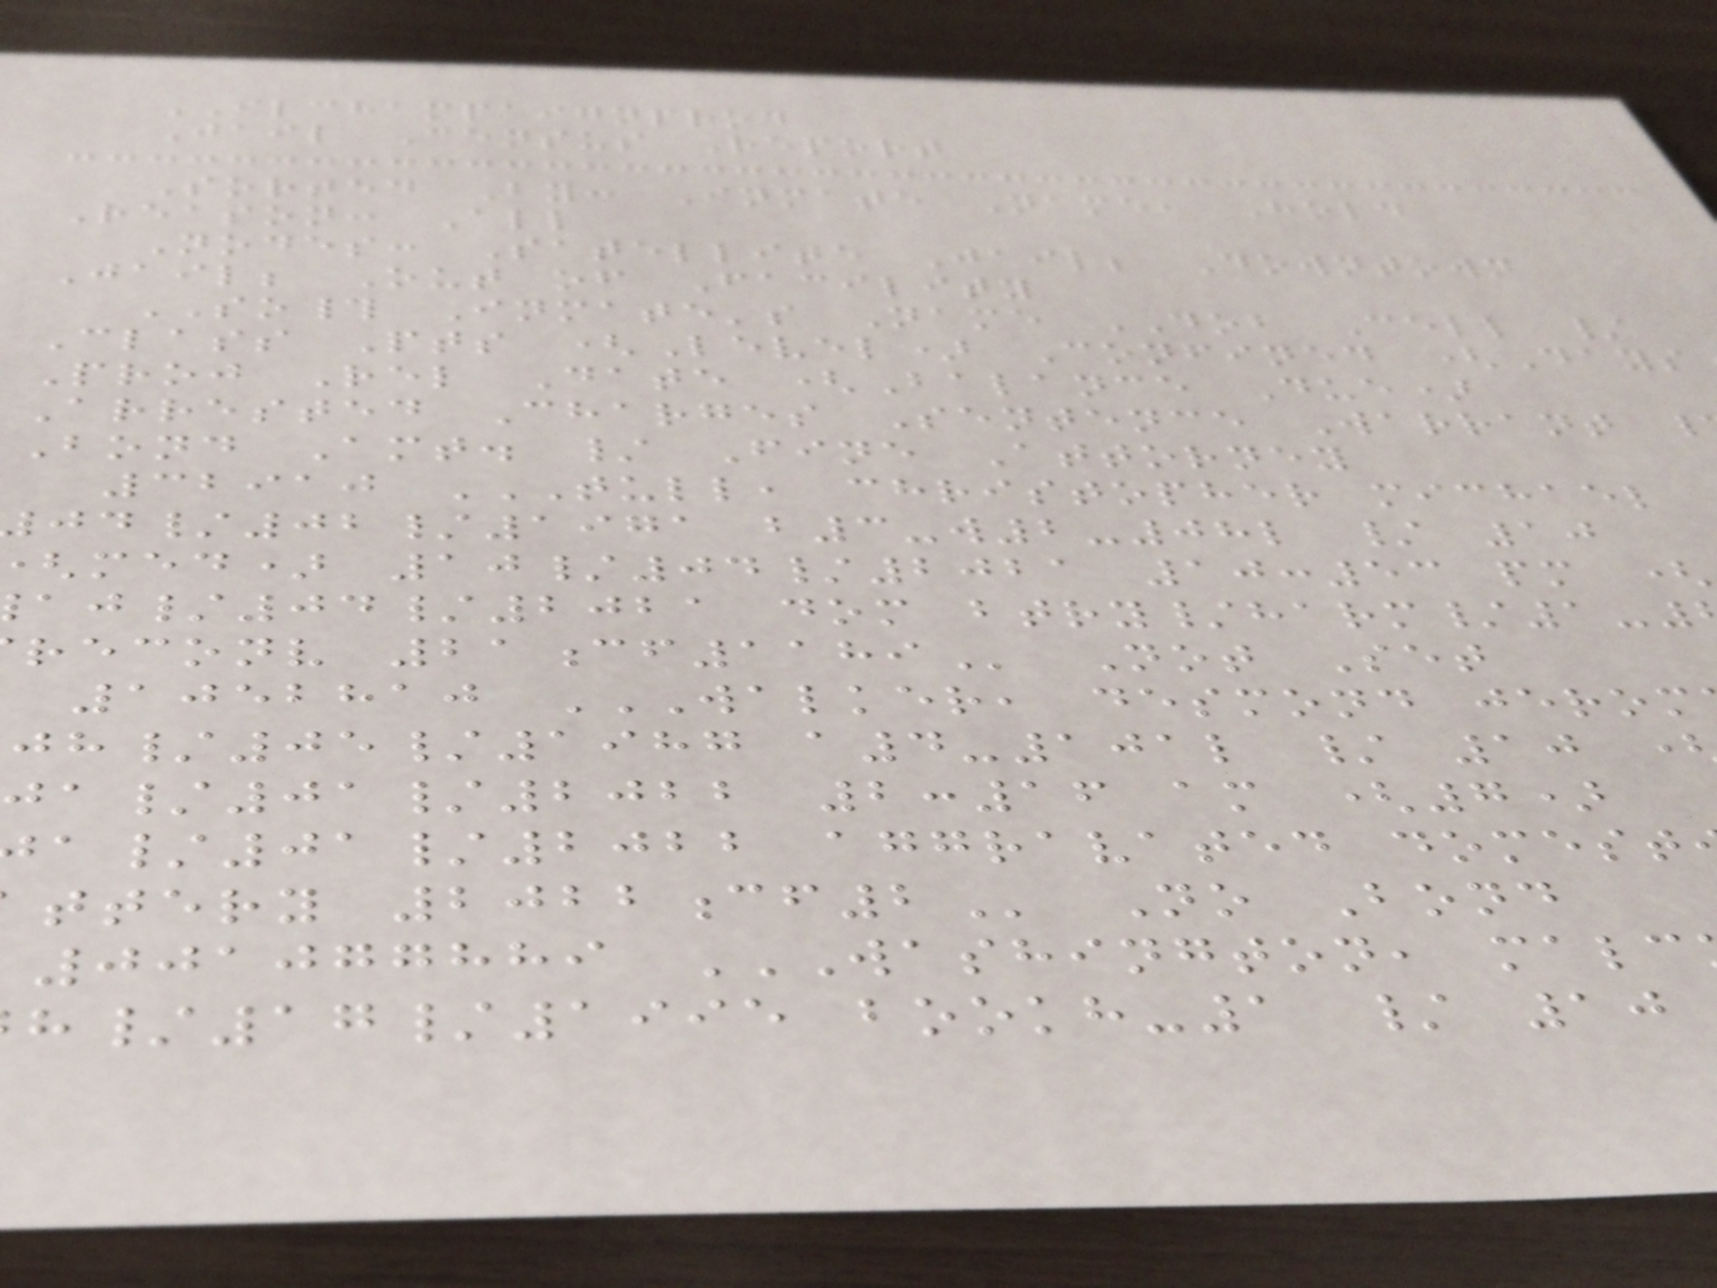ILCHAMPAIGNPROD
Jail Census Report
Sorted By: Inmate Name, Hold
Reason: All
Nodes: Satellite Jail; Downtown
Jail; Out of Facility
SO# Inmate's Name DOB Cell /
Class Pts (Level) Confined (Days
Proj Rel Date (Balance Due)
Arrested Charges Sentence Warrant
Bond Amt. / Fine Attorney
32910 TULL, CHRISTOPHER MICHAEL
/02/1971 b3-w2-08l / 10
med) 10/04/2021 10:53 pm (
/04/2021 dom
/05/1987 a4-101l / 10
/01/2022 2:16 am (7)
/01/2022 aggravated
/17/1995 bookh-1 / 10
